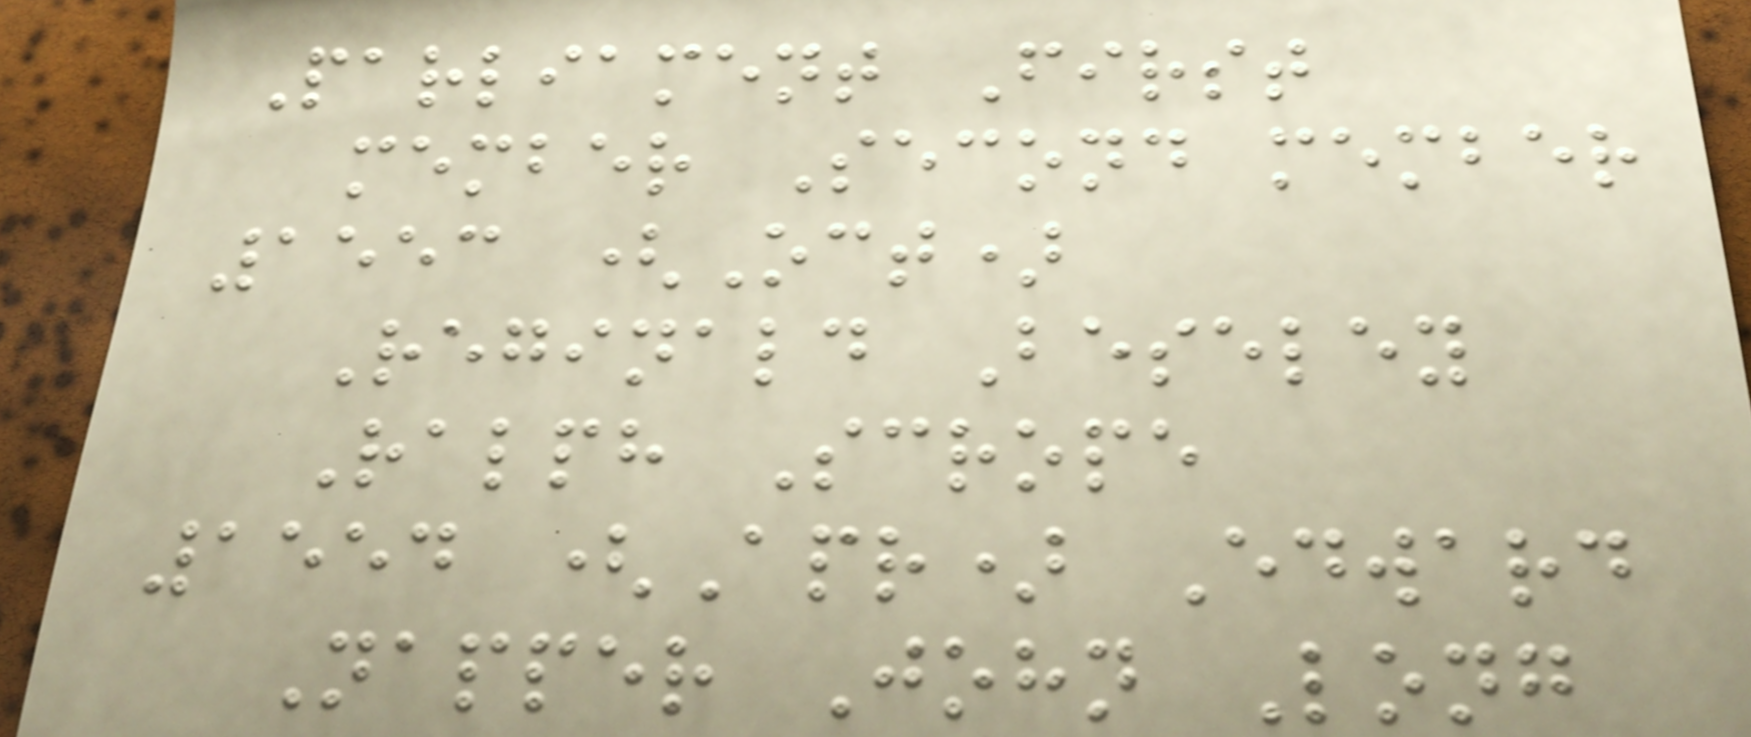Parliament First
member Second member
1553 (Oct)
Reginald Beseley
Ralph Scrope
1554 (Apr) Edward
Napper John Long
